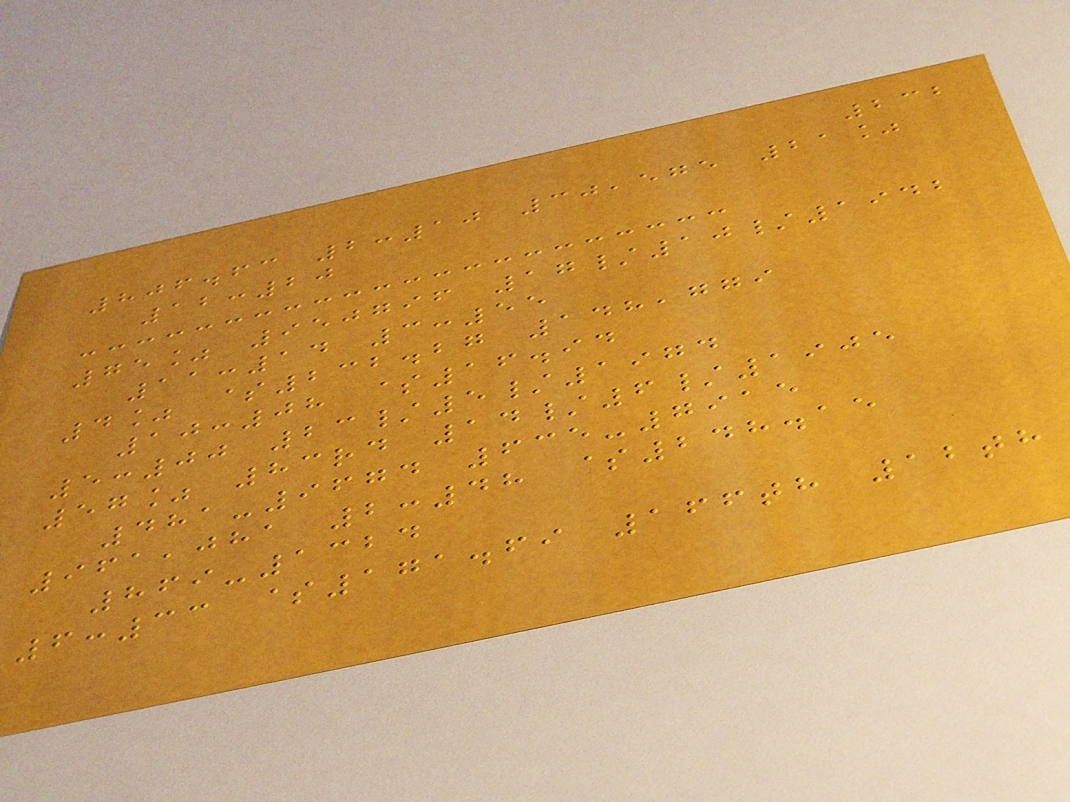232
806.63 2:10 30,575 21%
12:20
75% 950796 17/10/1942
11:14 3:55
4% $232.27 148,779
10:08 $16.94
5:00 23/5/1974
57% 83rd 14/6/1905
481-9674 635-7915
961,081 2:48 $248.15
869-1324
6:33 $171.69 166th 12th
